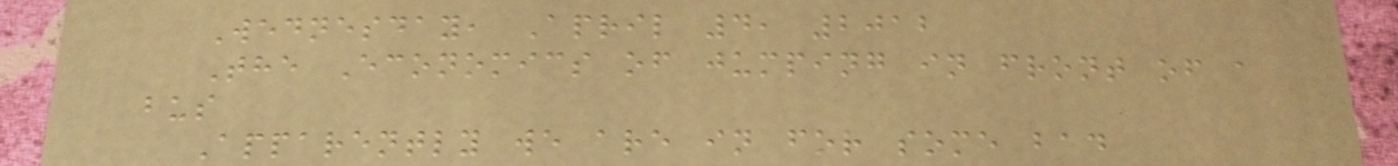Wednesday, April 4, 2012
The Economics of jumping in front of a
bus
Apparently we are in for some bad
